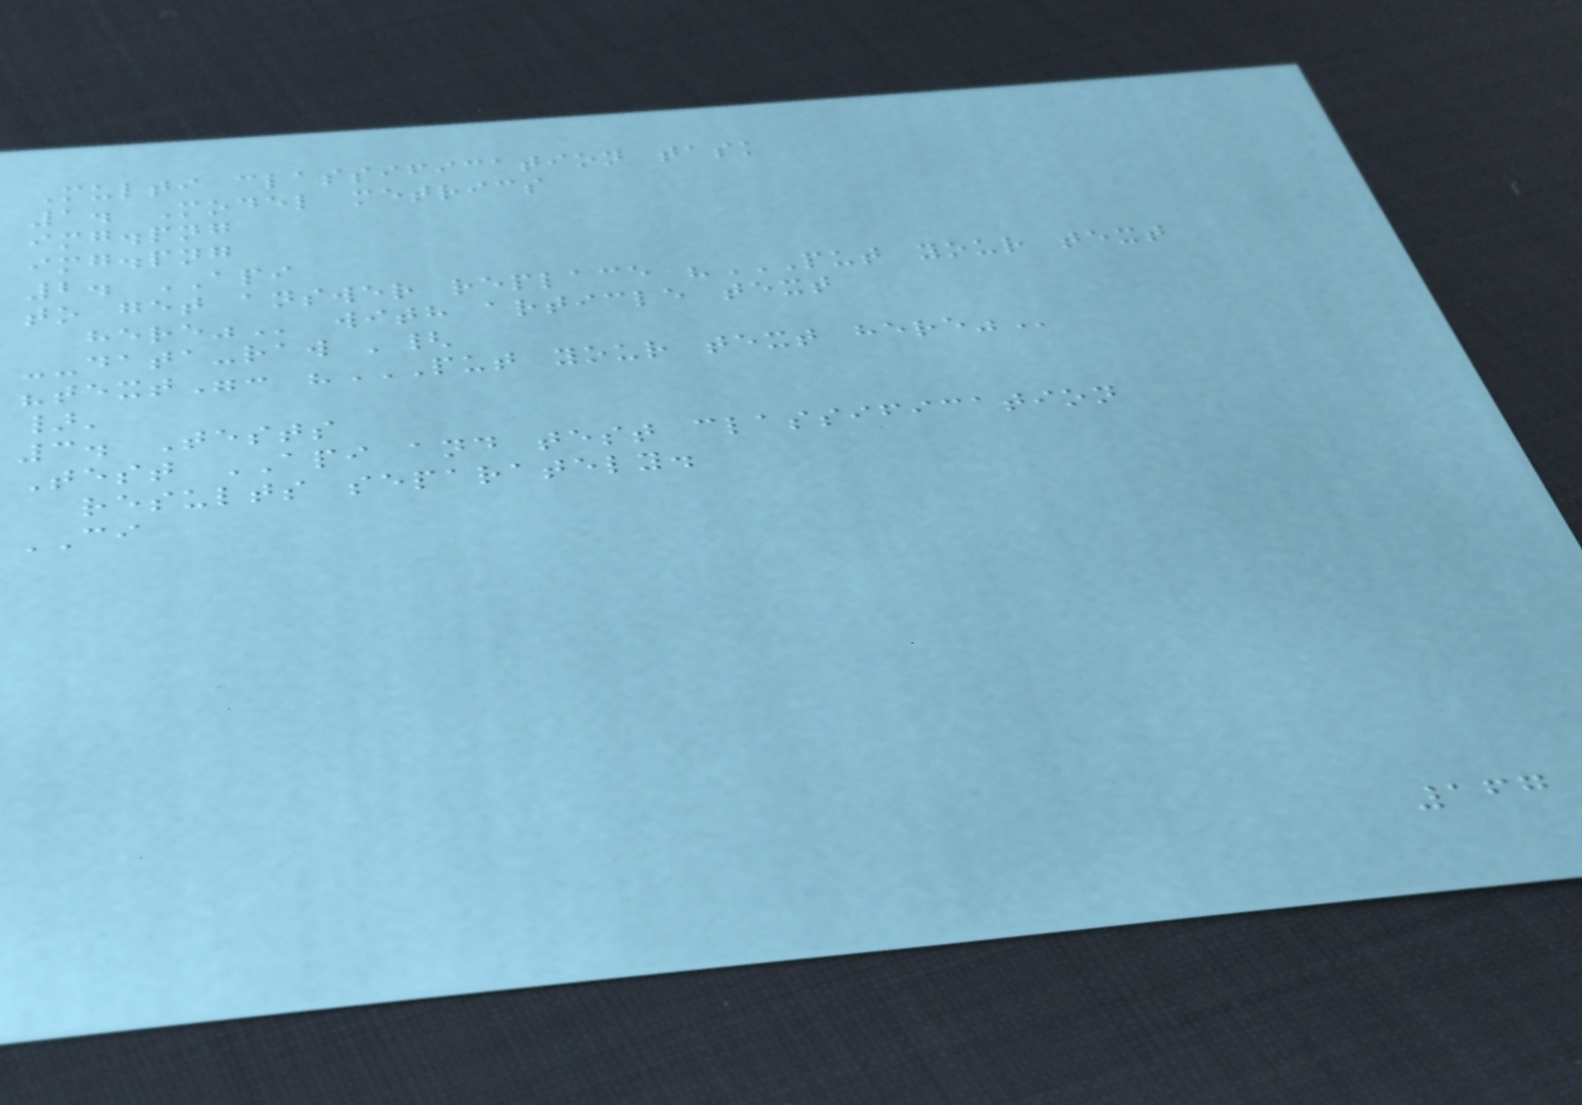Multi classification task
1. Model metrics
img.png
img.png
2. API
to get answer replace "PUT YOUR TEXT
HERE" with article text
--data-raw '{
"text": "PUT YOUR TEXT HERE"
}'
3. Tests
Test API and test classification
results separately.
CI
167
